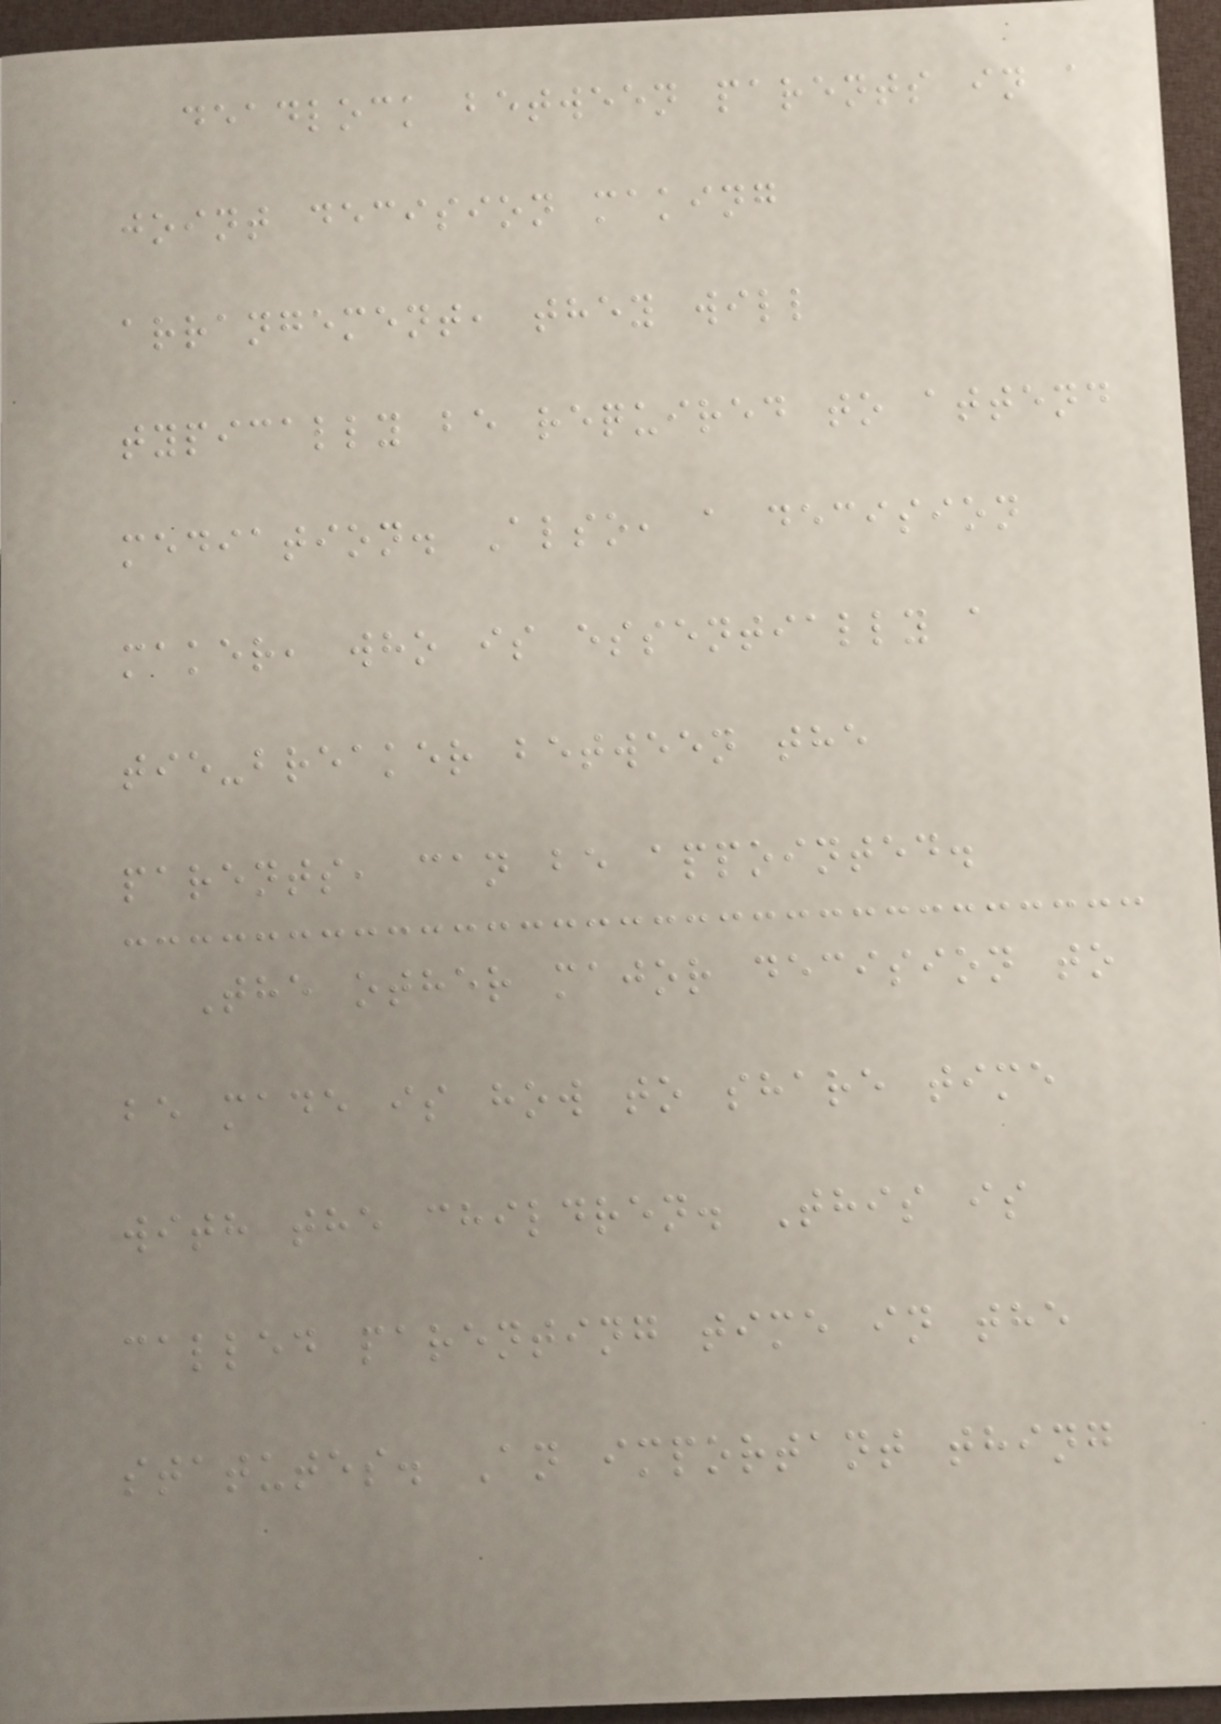deadlock between parents in a
joint decision making
arrangement, they will
typically be required to attend
mediation. Also, a decision
maker, who is essentially a
tie-breaker between the
parents, can be appointed.
The other major decision to
be made is how to share time
with the children. This is
called parenting time in the
statutes. An important thing
